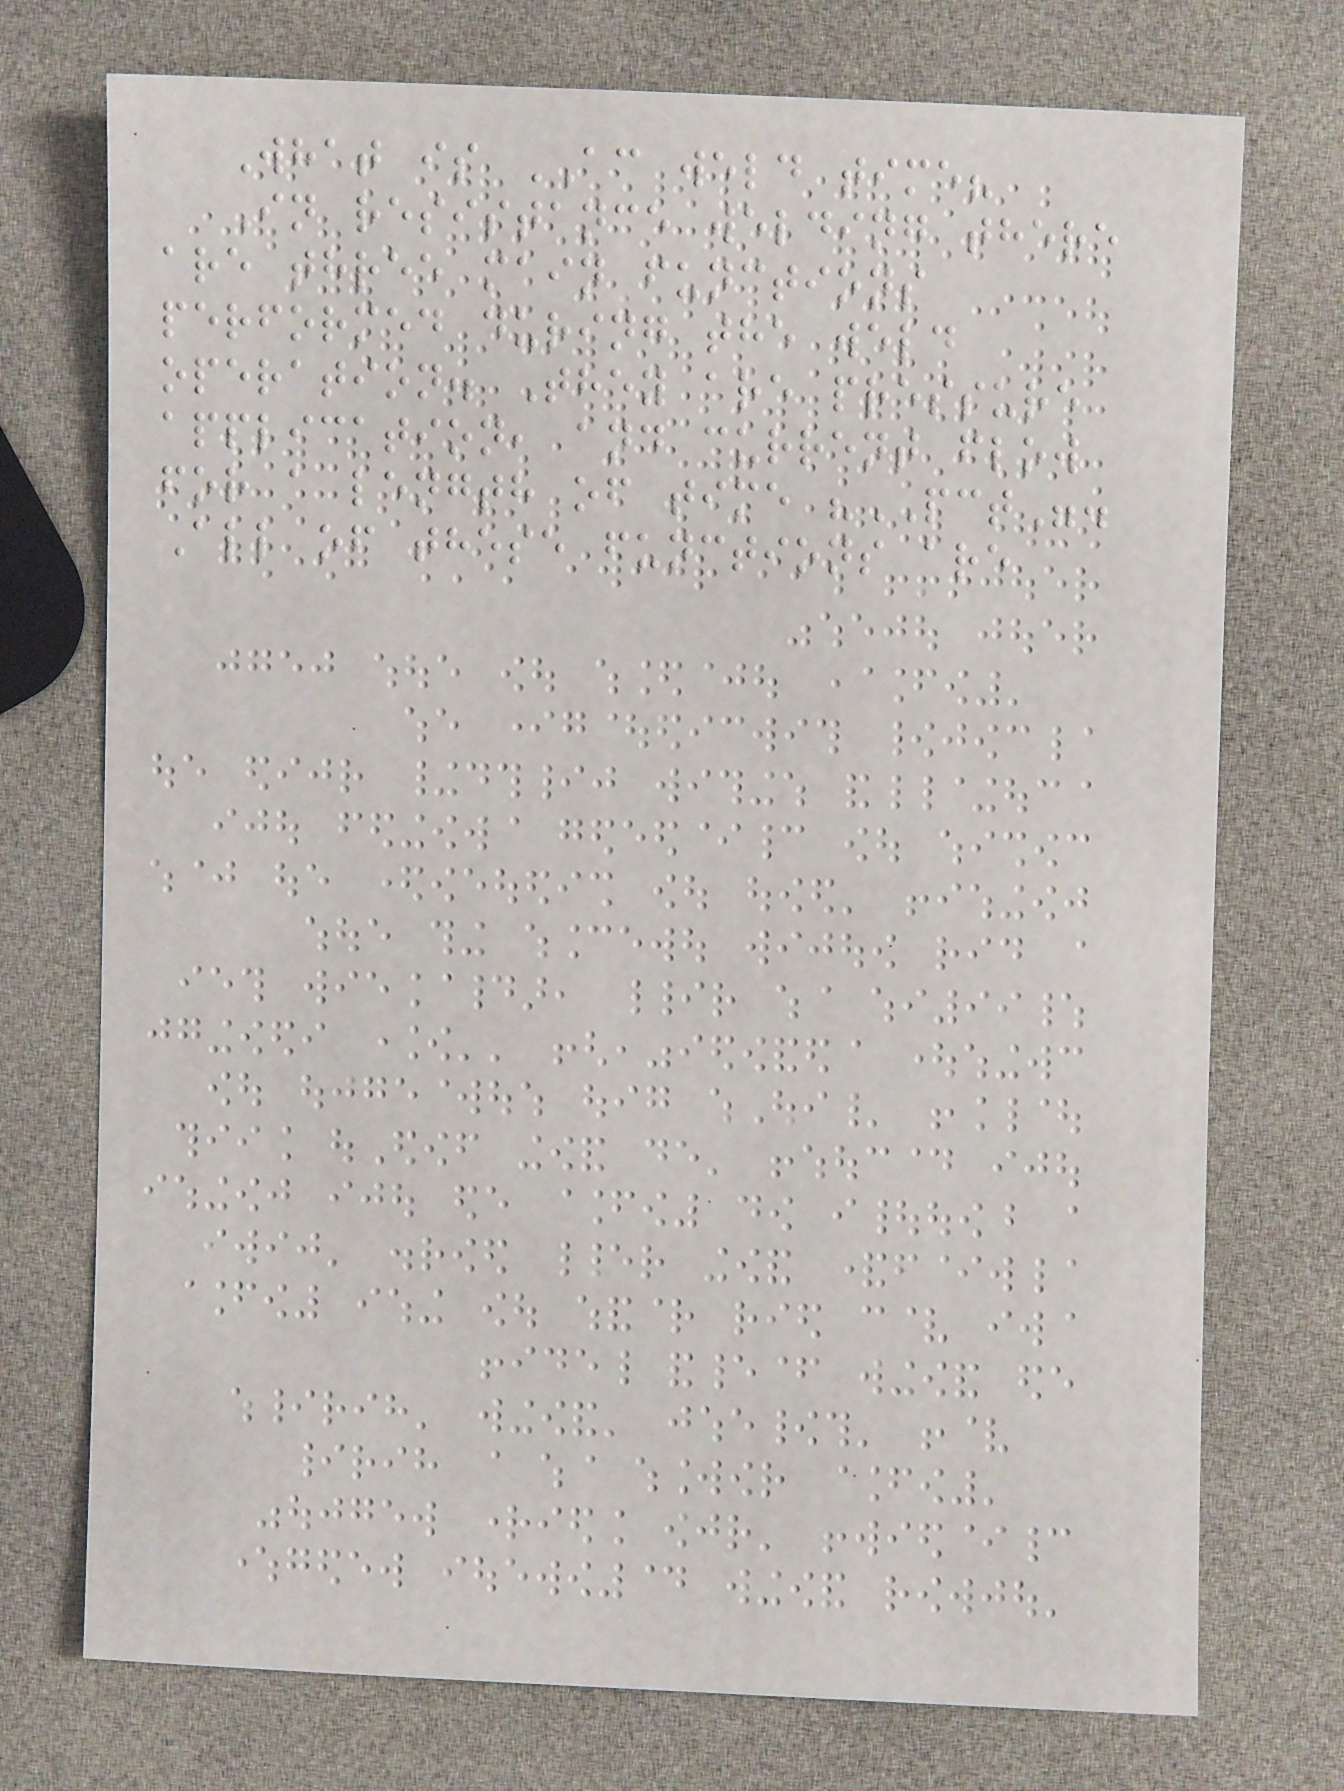What is AC weld time?
In resistance welding there
are three main functions
performed during the weld
operation. They are pressure
application, and current flow
for a length of time "PCT".
All of these functions are
